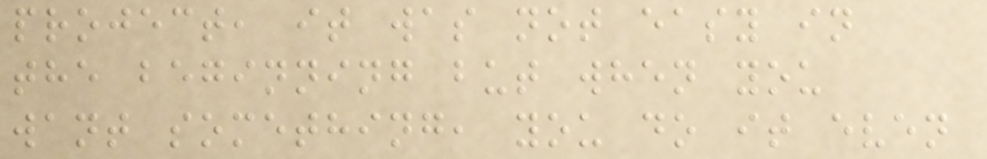project, it was not easy in
the beginning but when you
want something, you do it even
